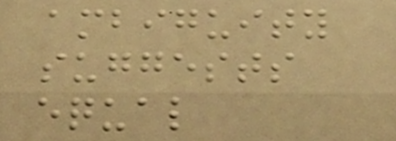ambiguity
suggests
equal
